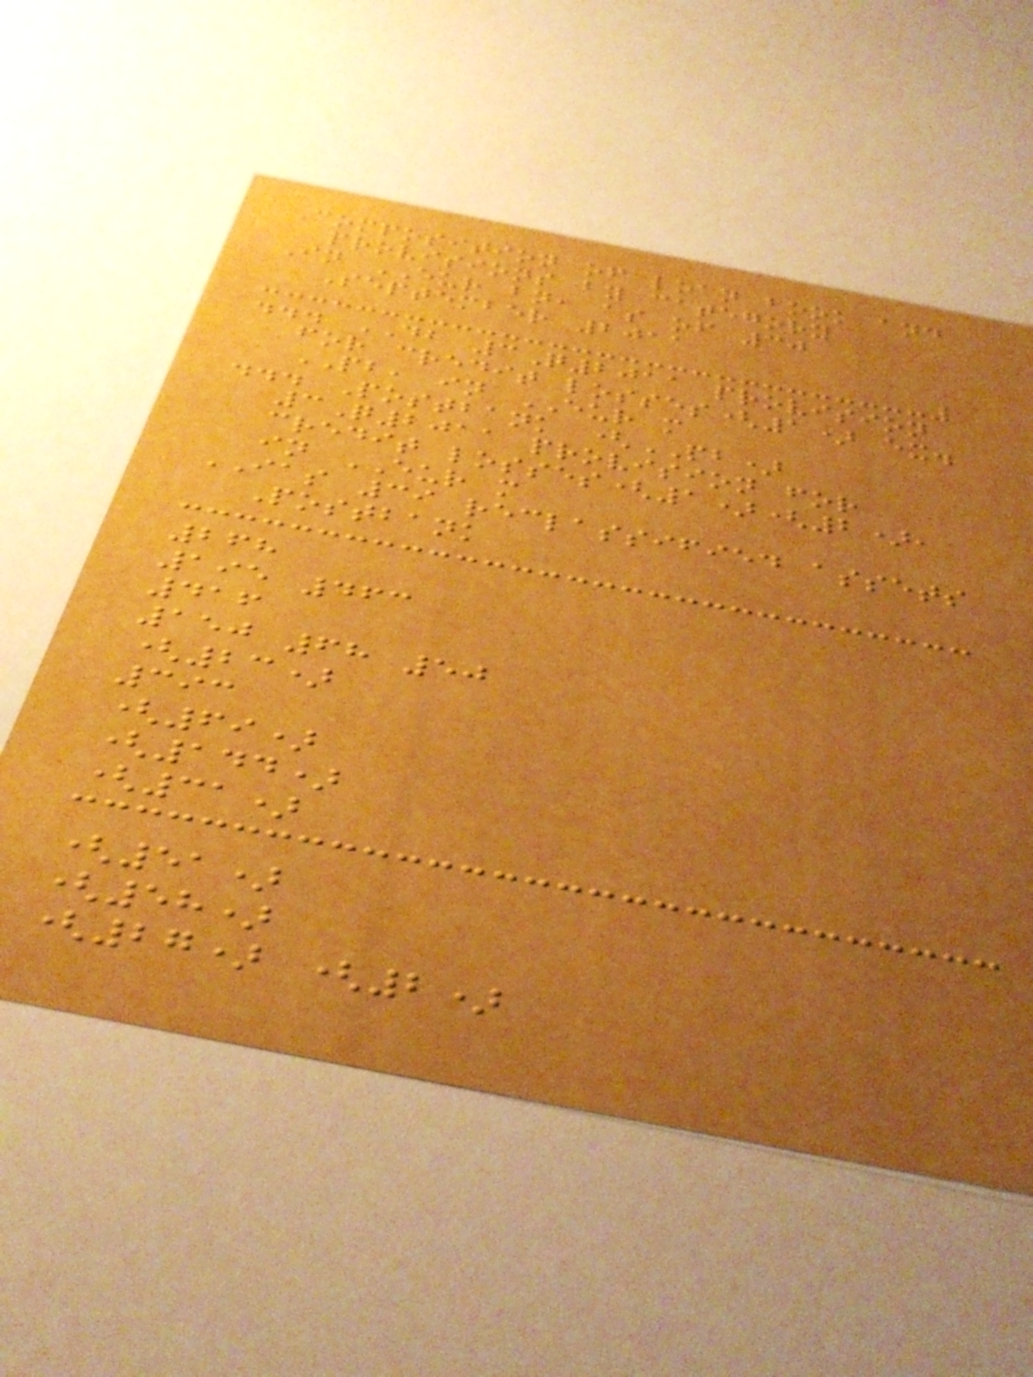Composition of loan book and
provisions by category
In EUR bn, as of 30
September 2011
... DB 3Q2011 provision
for credit losses(1) ex.
PB, in EUR m
... Postbank (PB)
3Q2011 provision for
credit losses(1)(2),
in EUR m
IAS 39 reclassified assets
Postbank
268
195 463
416
150 68 50
(23)
393
(69)
(144)
(31)
(51)
(58)
(27) (2)
